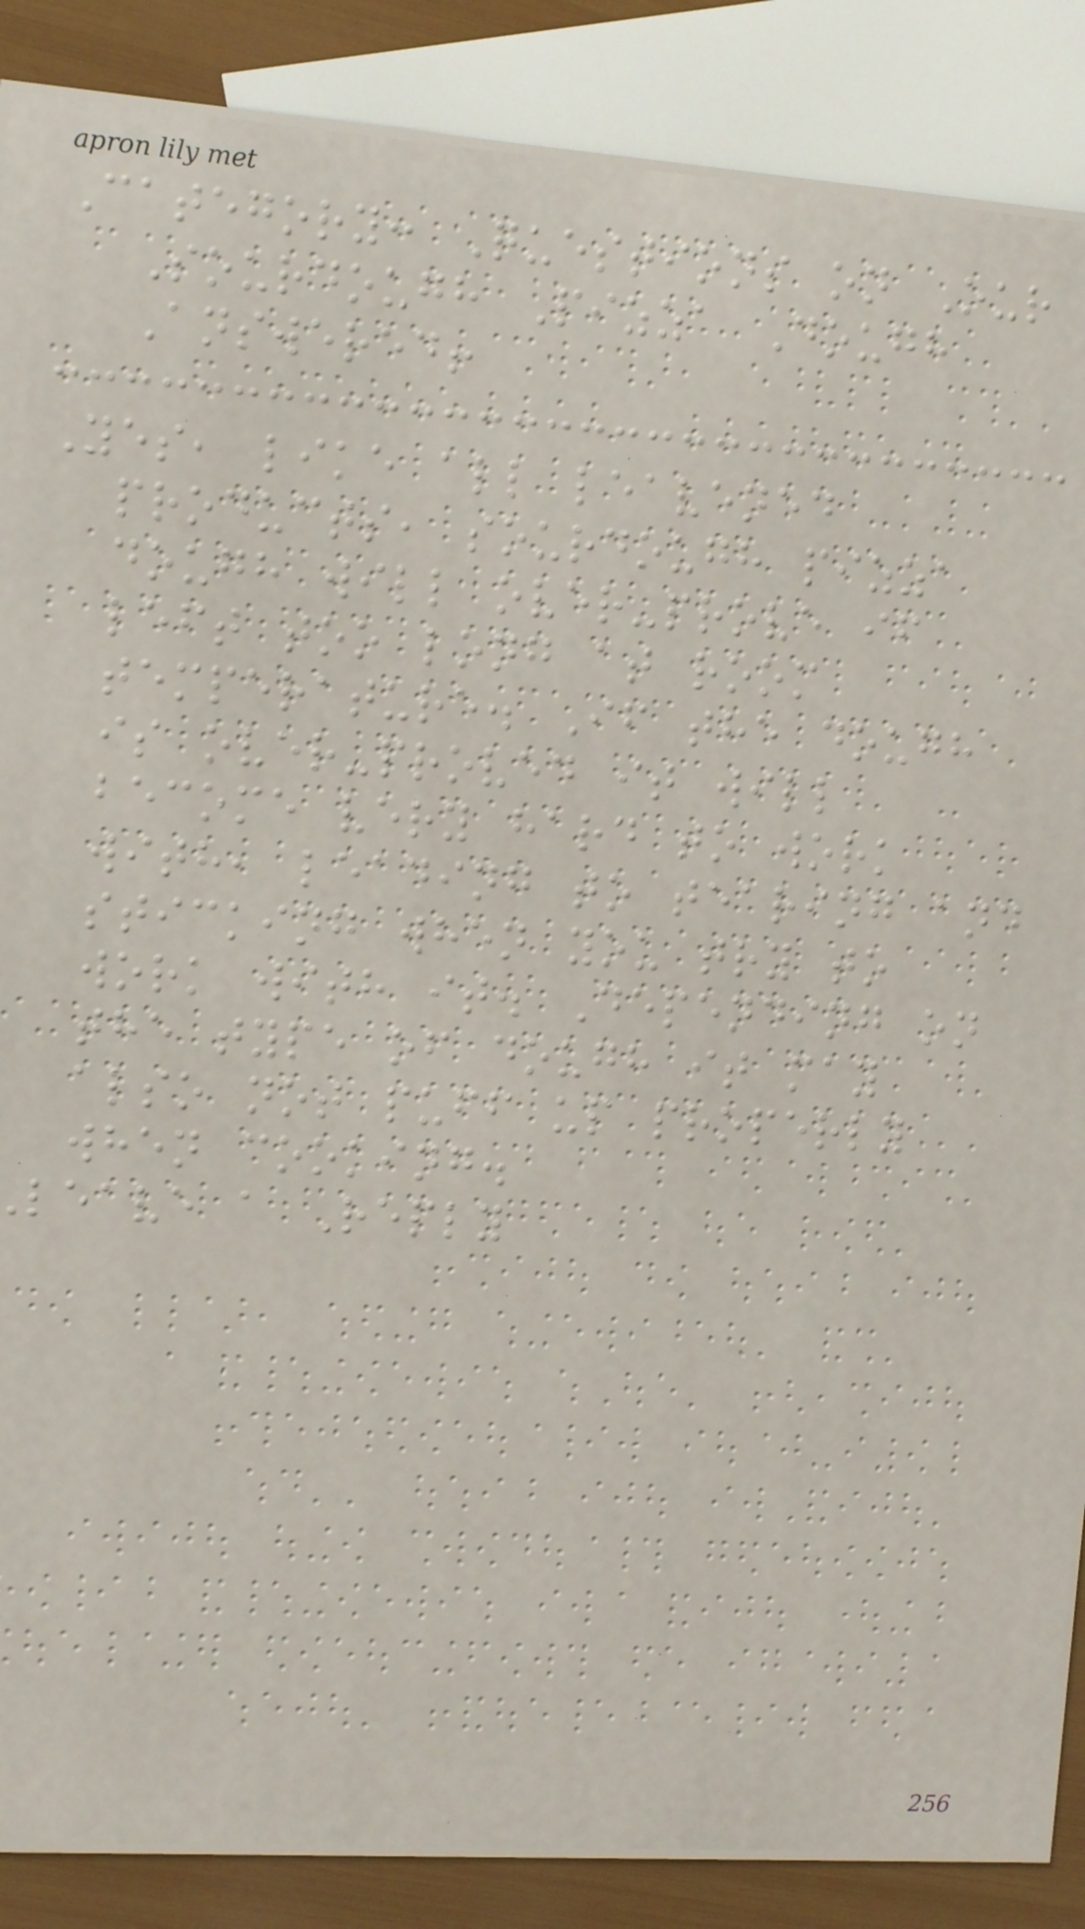Category: Questions on Our
Sourdough Pizza Dough
Answered!
Yes, like all leavened
products, sourdough pizza
dough will over-prove if
left too long at room
temperature. If the dough
is over-proved it will
become very hard to work
with, leading to tearing and
sticking when you try to
work with it. Depending on
the type of dough it may
also not puff up properly
when cooking.
leave a Reply
